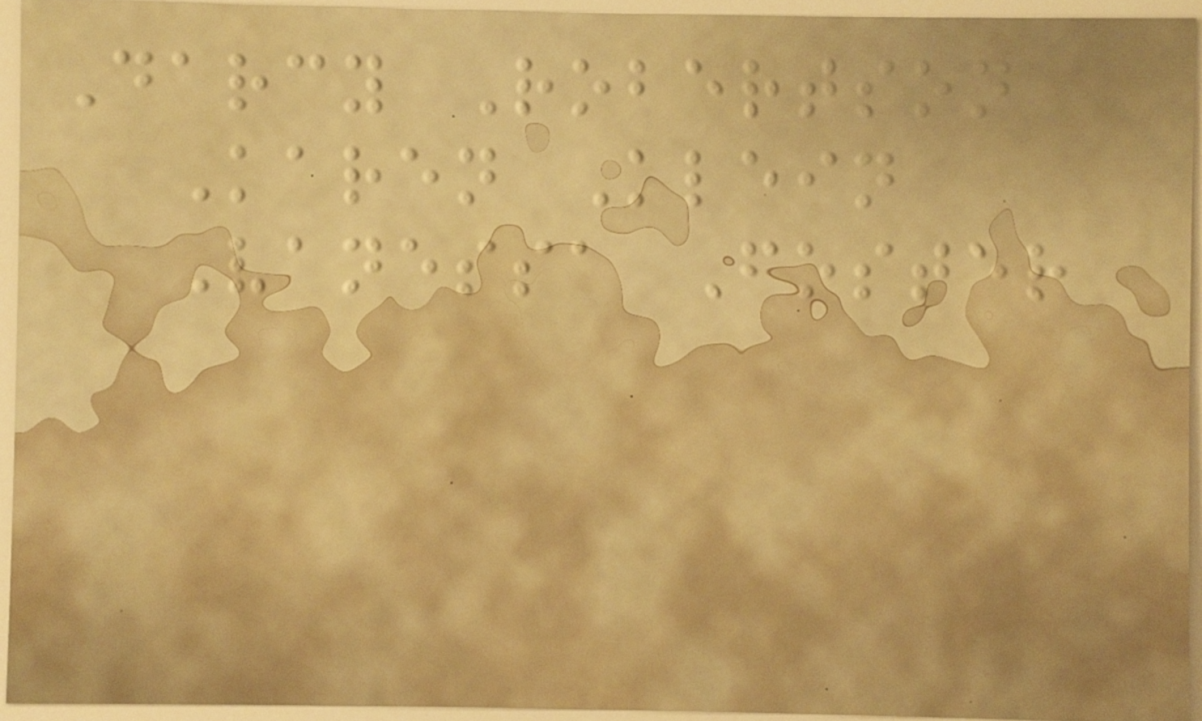Darcy Robertson
Karen Klein
Vanessa Foster
